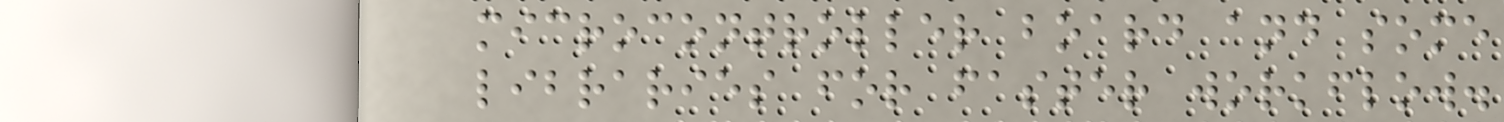microcontroller board and some
libraries for faster workflow.
